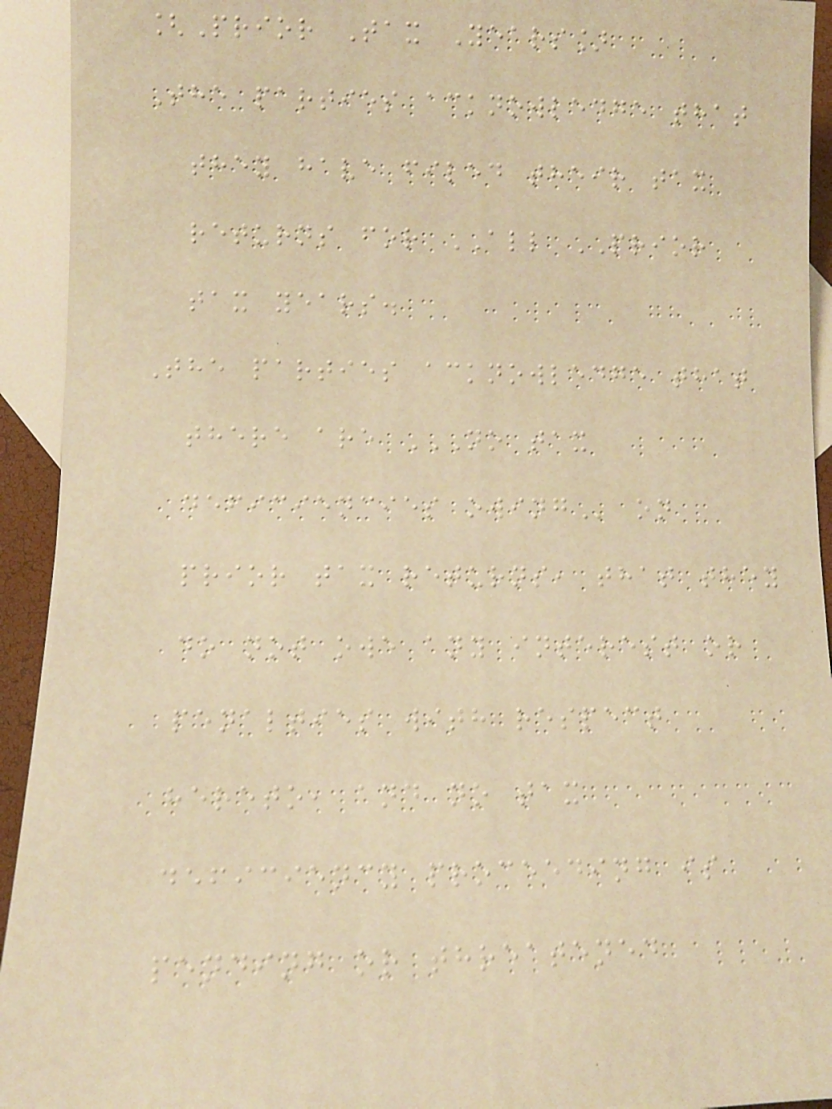[Prior Tax Years]
The parties acknowledge that
they have filed their tax
returns for ALL PRIOR
tax years.
The parties acknowledge that
there are NO TAX
DEFICIENCIES OWING on
prior tax returns, that they
do not owe any interest or
penalties with respect
hereto, and no tax
deficiency proceeding is
pending or threatened
